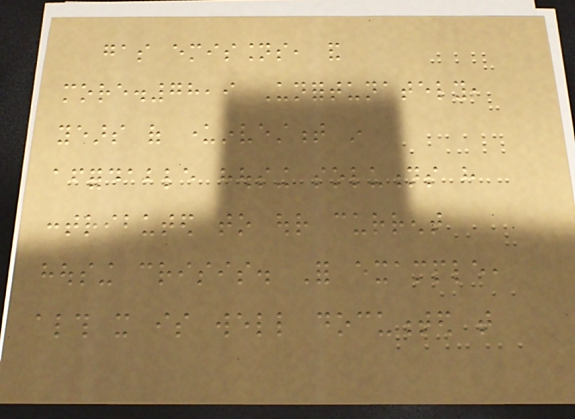gas emissions, and
more.78,9 Unfortunately,
years of underinvestment in
affordable housing solutions have
contributed to our current
housing crisis. For example,
although it is well documented that
